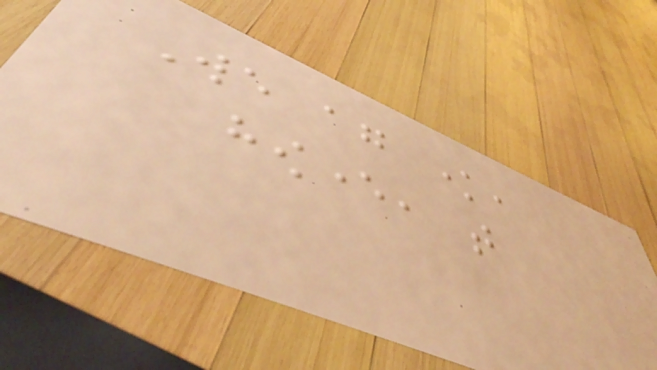We again know,
however, that
